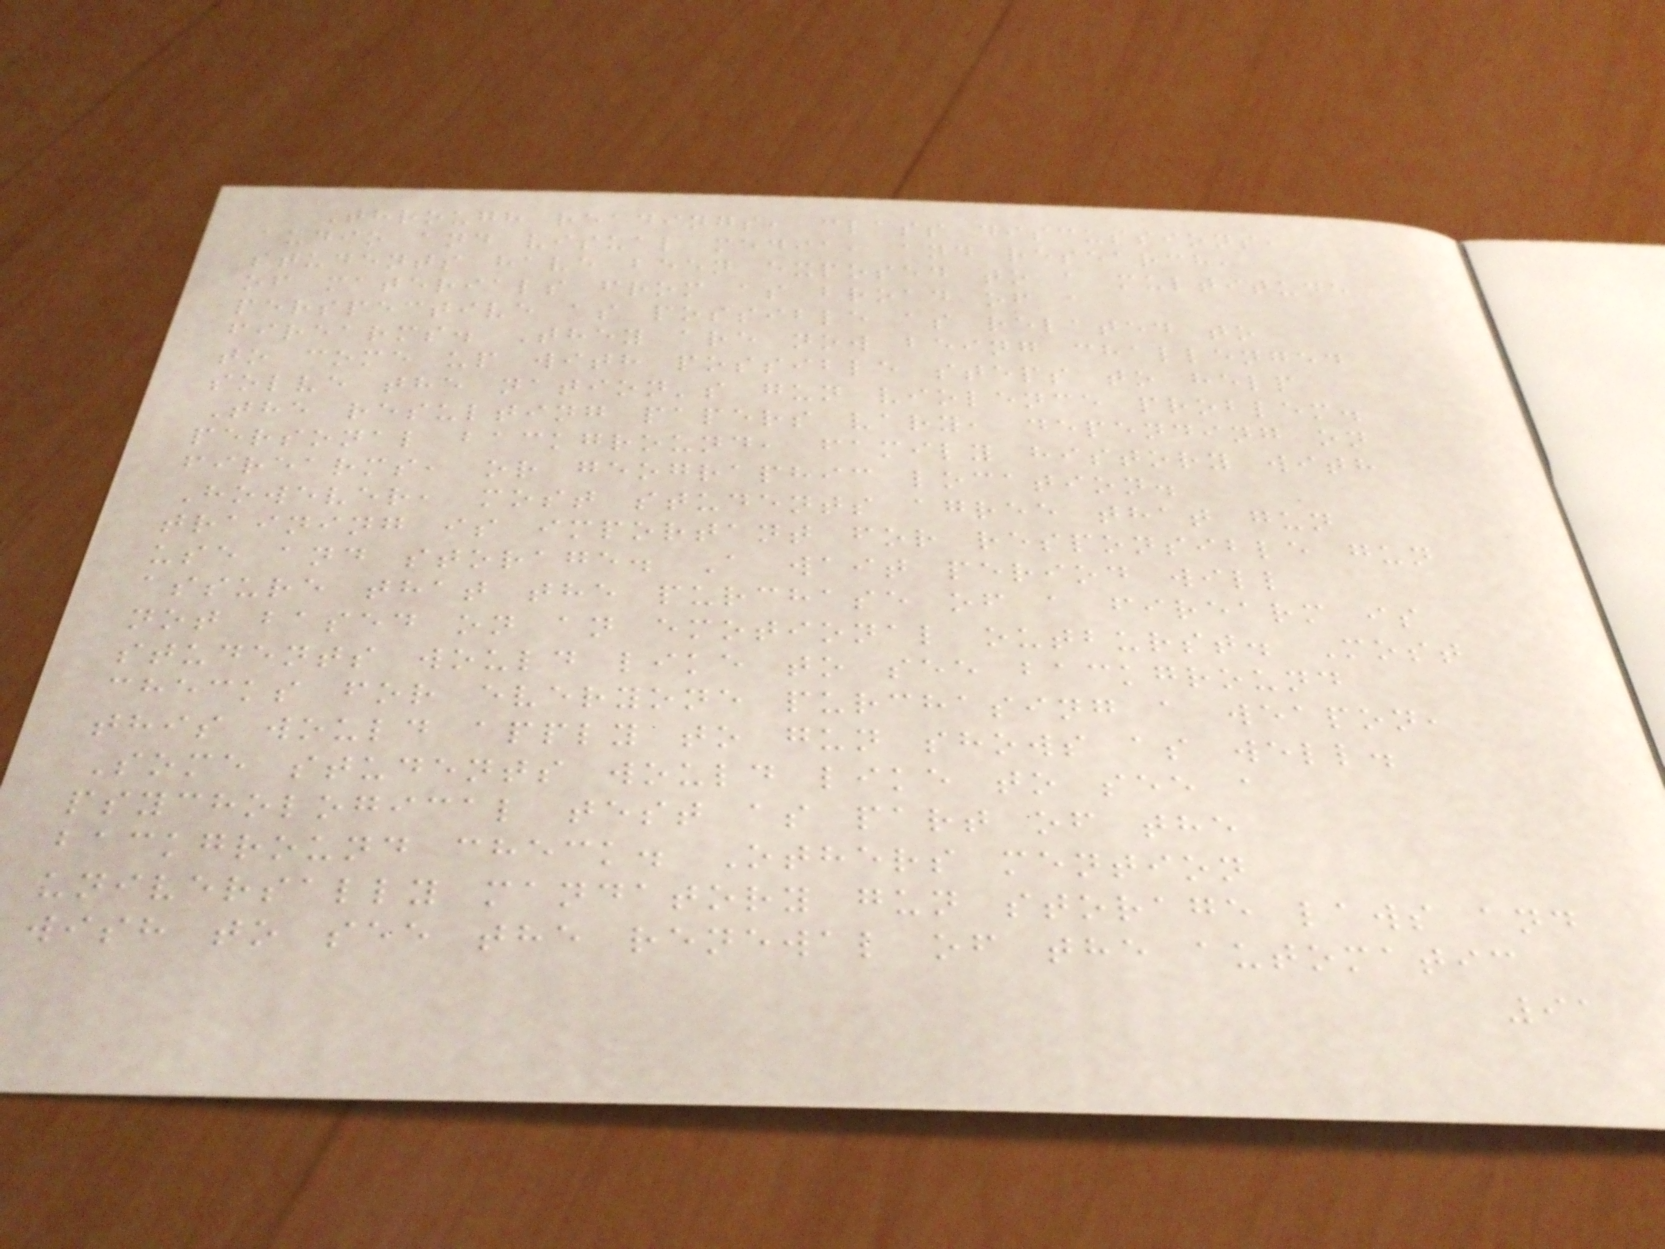Through readings, class discussions,
audio and visual media, and research,
students have been exposed to a multitude
of materials from as broad of a
perspective as possible as related to
firearms. They are now being challenged
to come up with possible steps to help
solve the nation's gun violence problem.
The resulting papers vary, depending on
personal background, family history with
firearms, or geographic location.
However, most students agree that gun
training is important for responsible gun
use and storage. A wait period will
assure that the purchase of a firearm is
not based on an emotional outburst. Most
students would like to see background
checks for everyone purchasing a weapon,
this would apply to gun shows as well.
Some students would like to see a
psychological test as part of the
background check. Others mention
universally mandatory gun storage laws and
wish to see the renewal of the automatic
91
